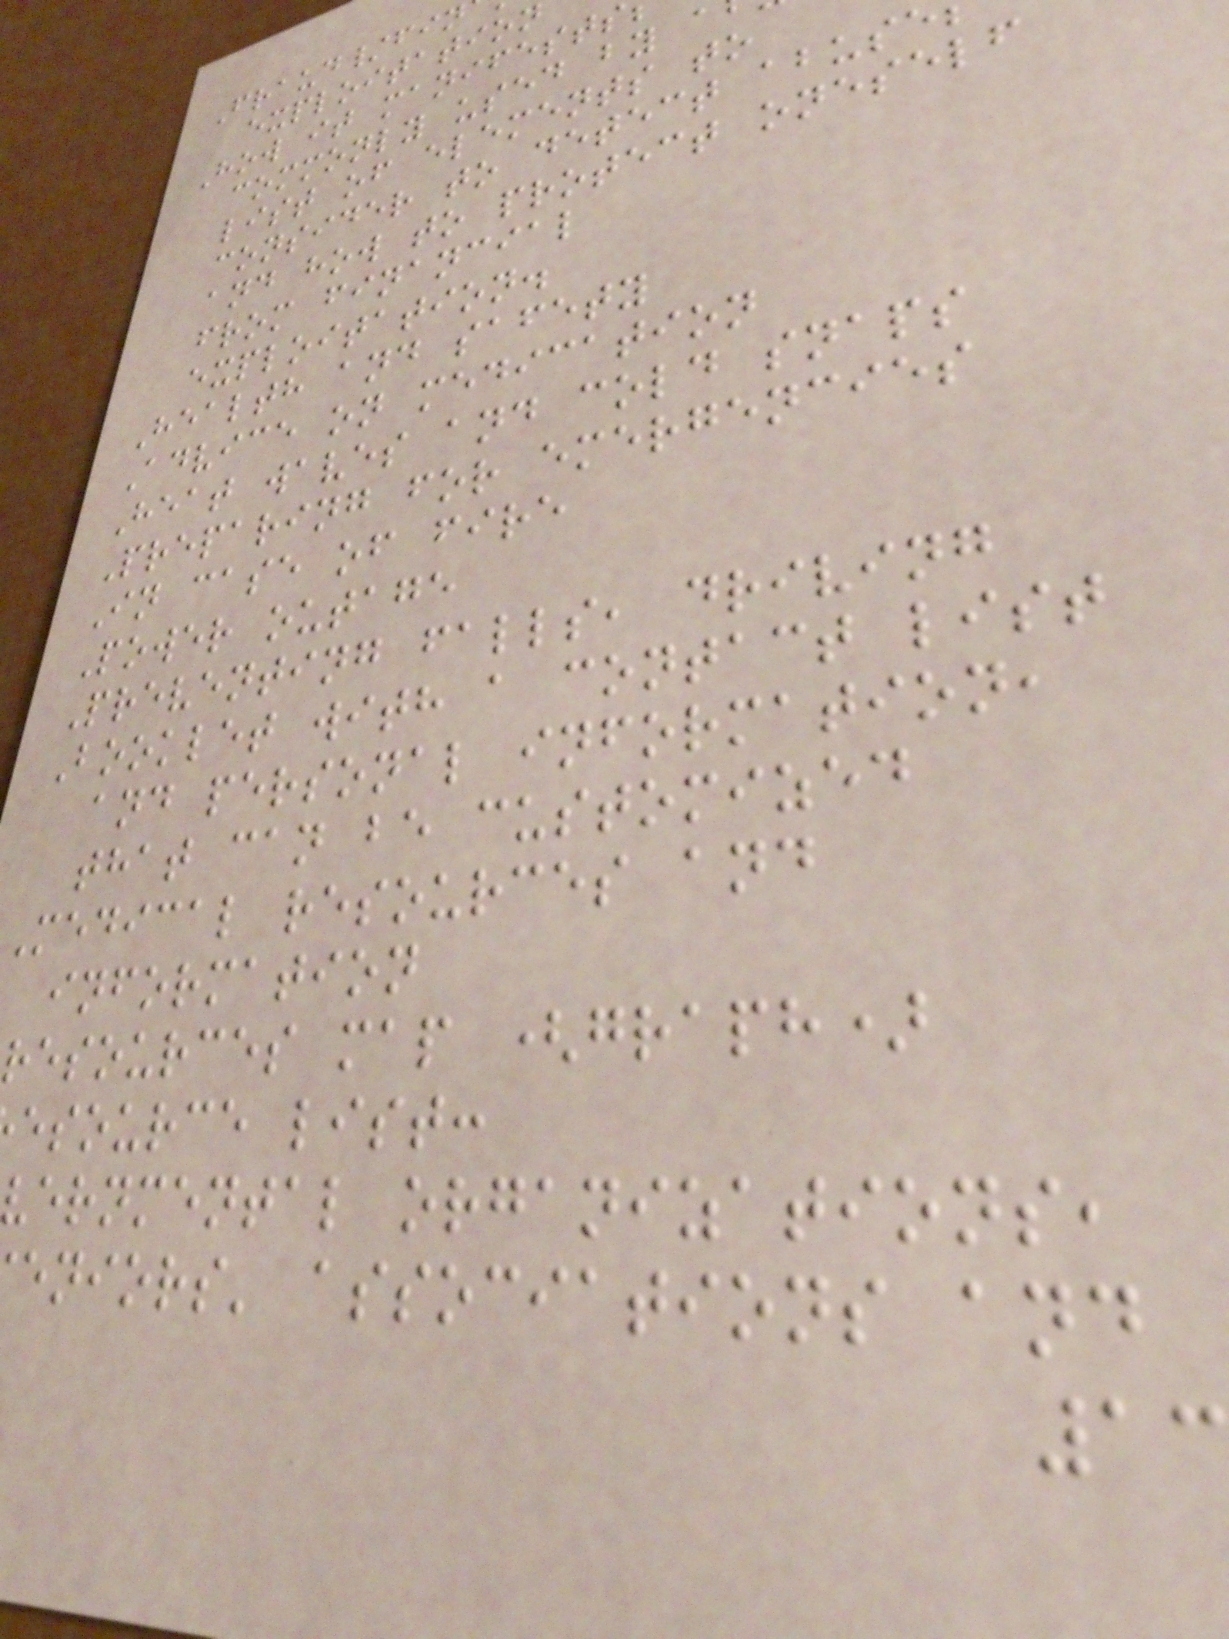Fraud/fin
exploitation
How it manifests
commonly used by a
list of elements to
consider to detect abuse
and how to protect oneself
from financial
exploitation.
Health and safety
Advice on medication
Heat waves and cold snaps
Preparing for emergencies
In case of fire
Power outage
Preventing falls, driving
Booklet with a contact list
and personal information,
that can be customized
Medical resources and
information
resources map (graph)
esource list:
vernmental organizations,
eniors' associations and
